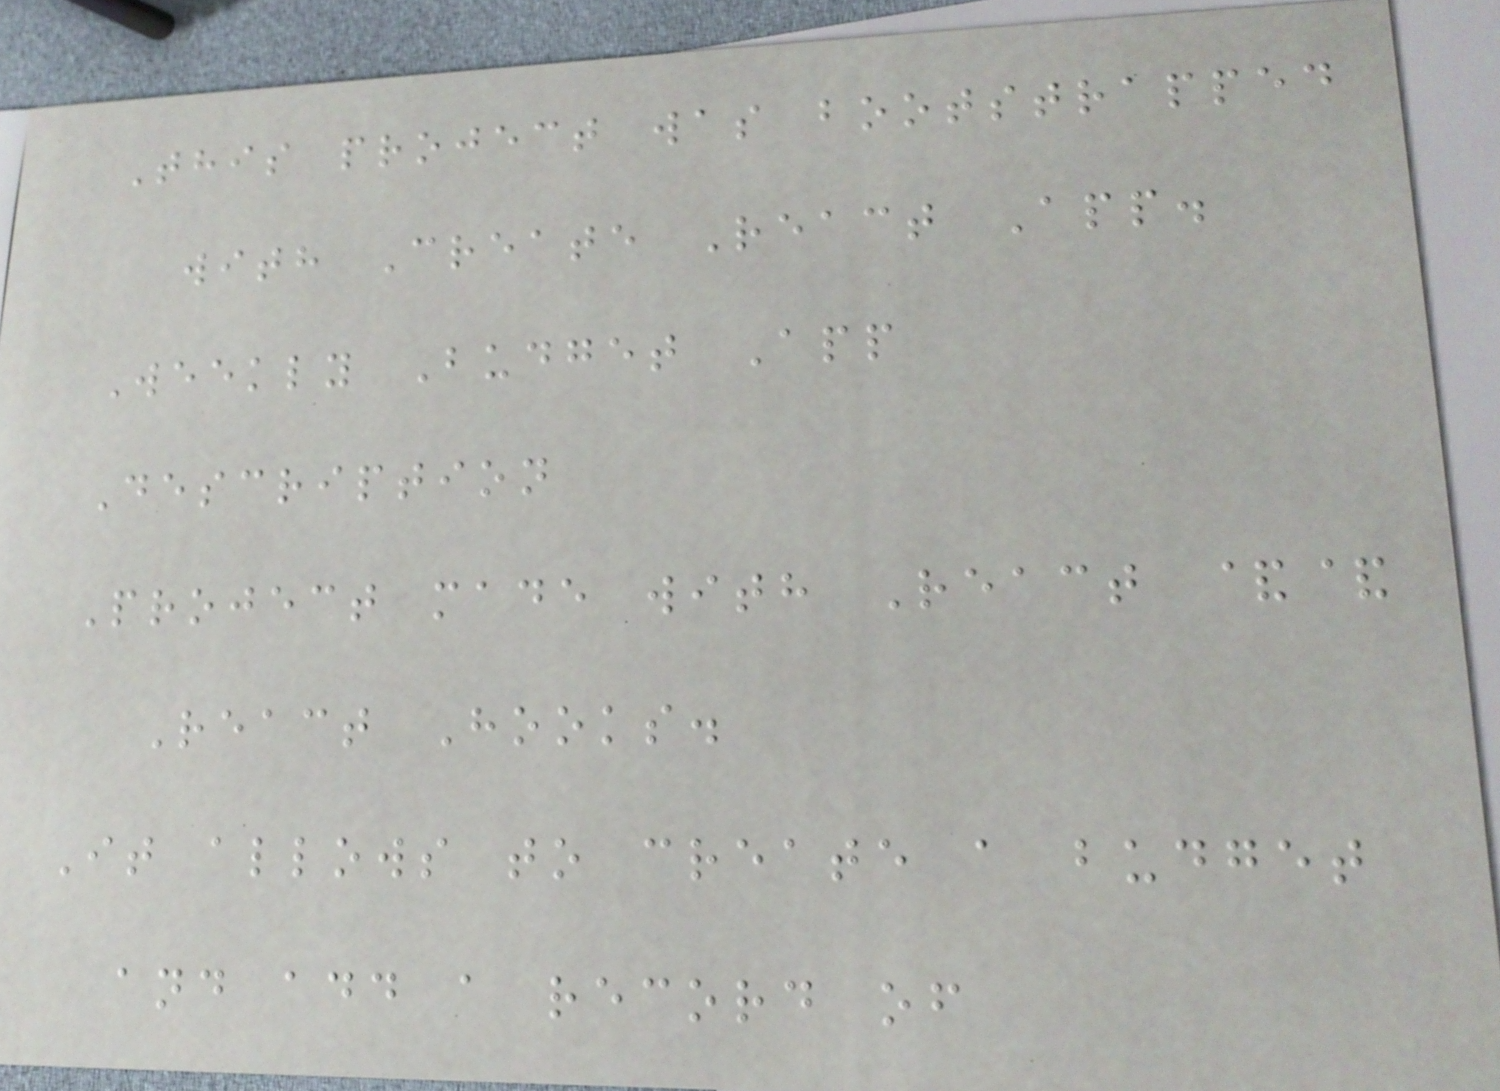This project was bootstrapped
with Create React App.
Weekly Budget App
Description
Project made with React &&
React Hooks.
It allows to create a budget
and add a record of
